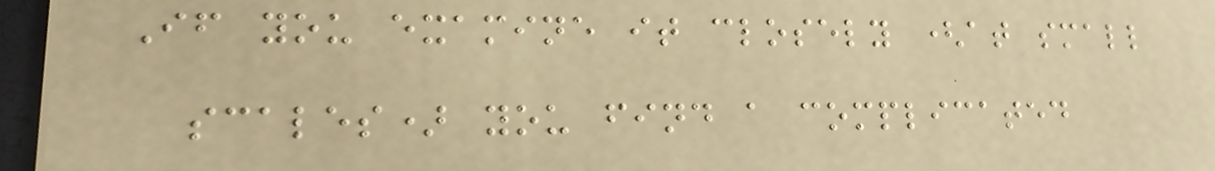If you examine it closely (at small
scales) you find a complicated
